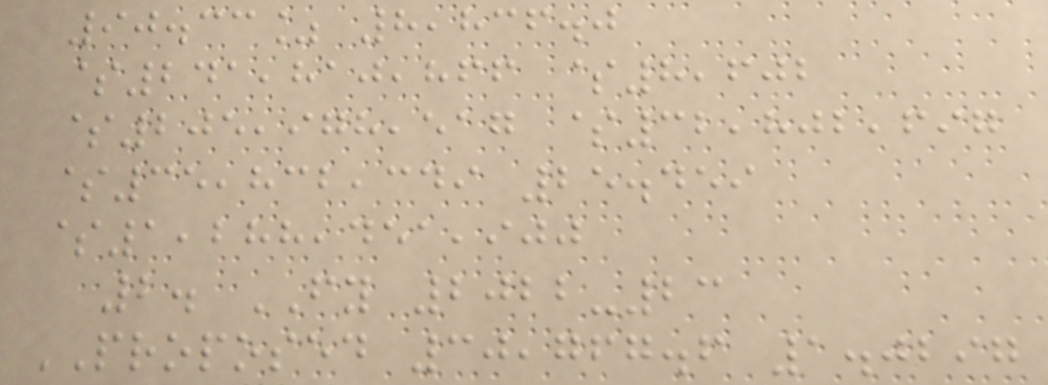90.33% 8,836.0
$241,810,866 $8,602
$205,978,517 $32,802,697
$35,832,349 25.459
$1,288,451,900
2. FY 2022-23
PROPOSED 30,767.6 1.0297
